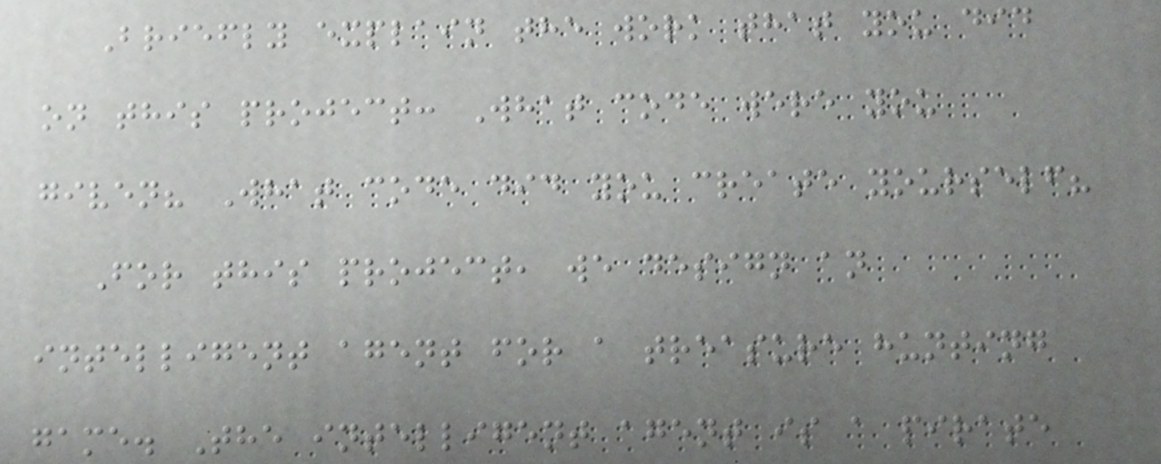Briefly explain the work that you did
on this project: What code were you
given? What code did you create yourself?
For this project, we design an
intelligent agent for a treasure hunting
game. The intelligent agent is a pirate
